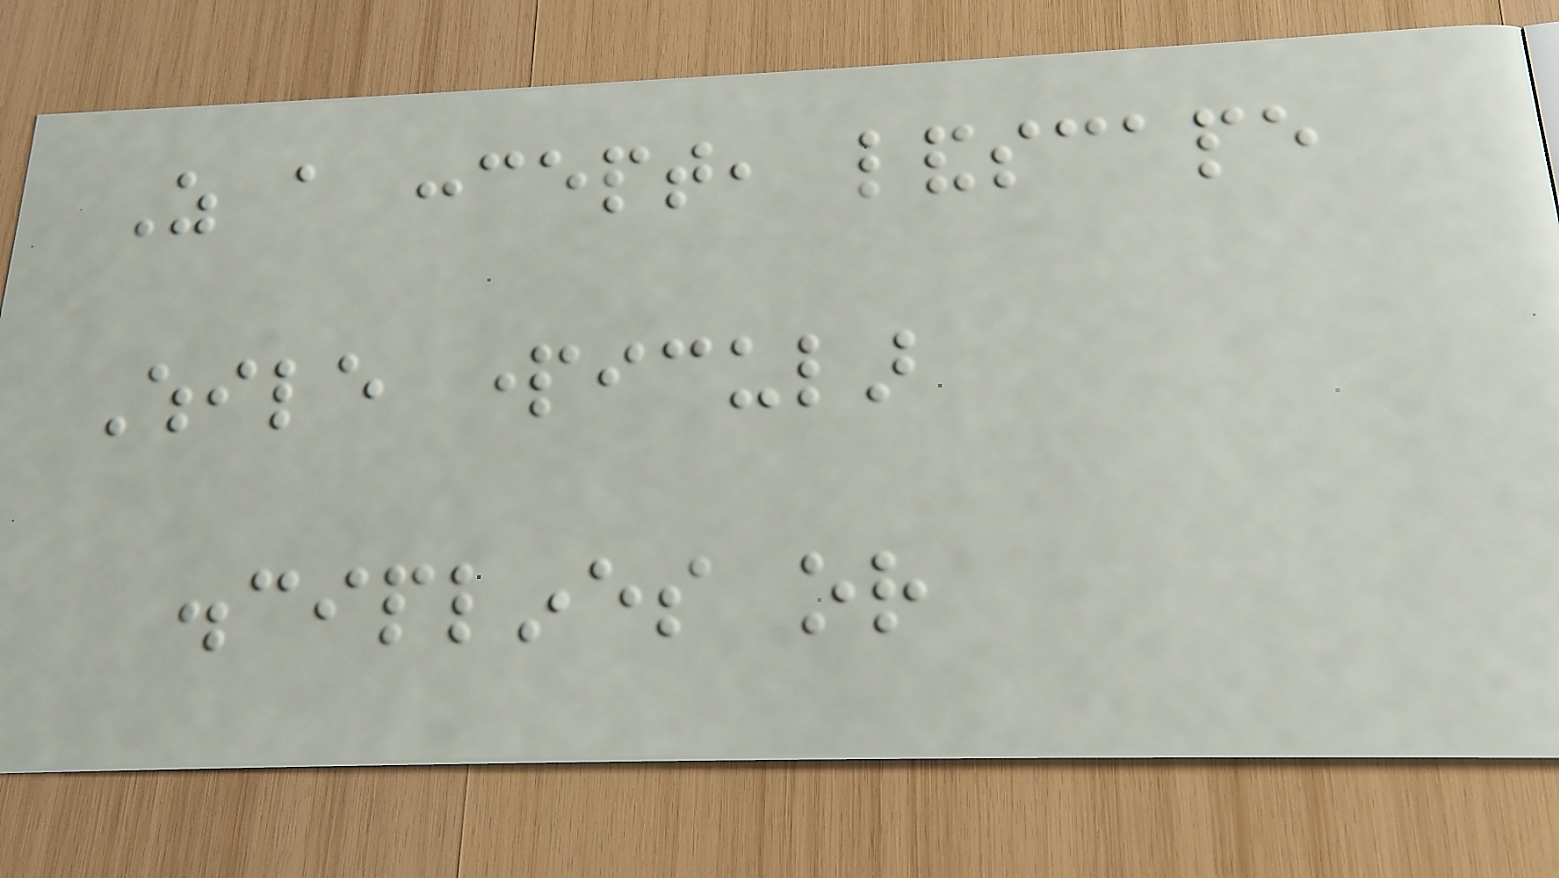As a concept, landscape
While particular
disciplines or
